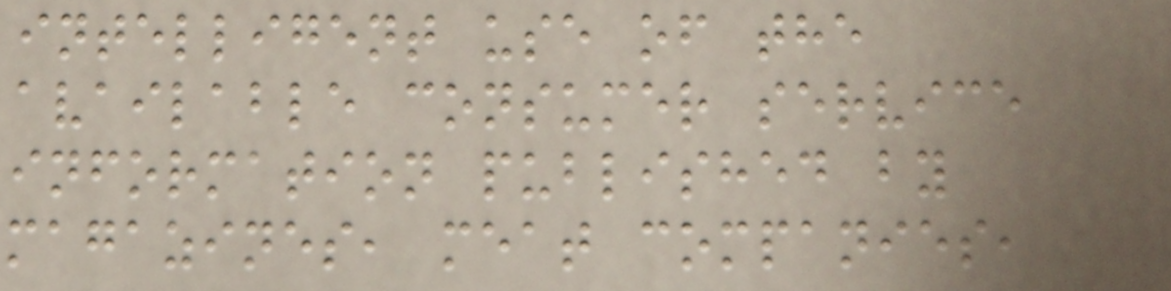intelligent use of the
available consumer service
information published by
magazines, meat companies,
